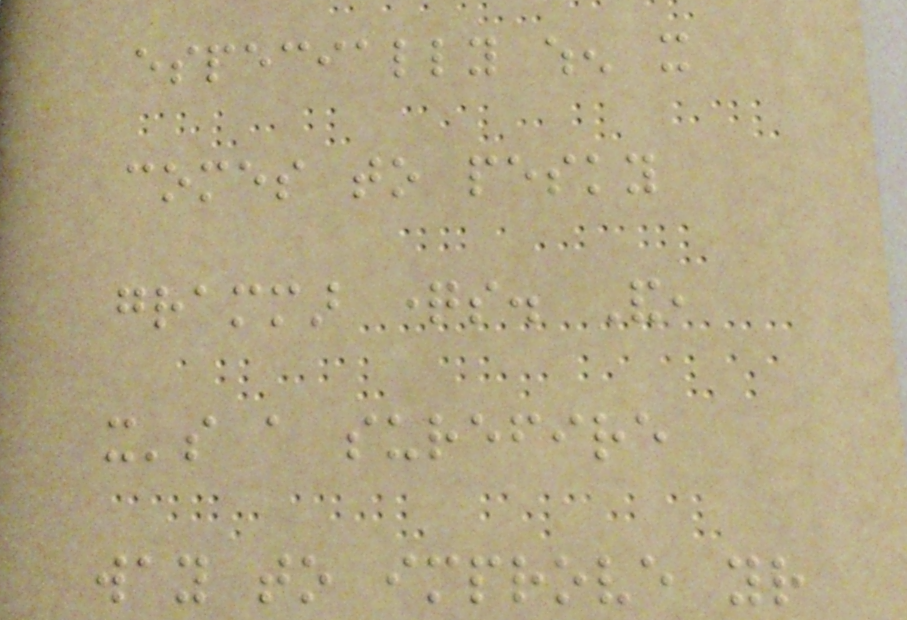especially when it
comes to pesky
grammar questions. And,
it's a surefire
way to improve your
